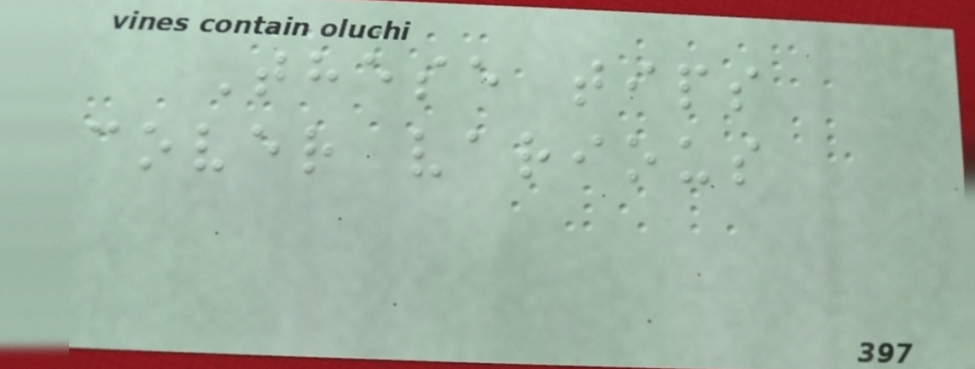These tips
cover various
